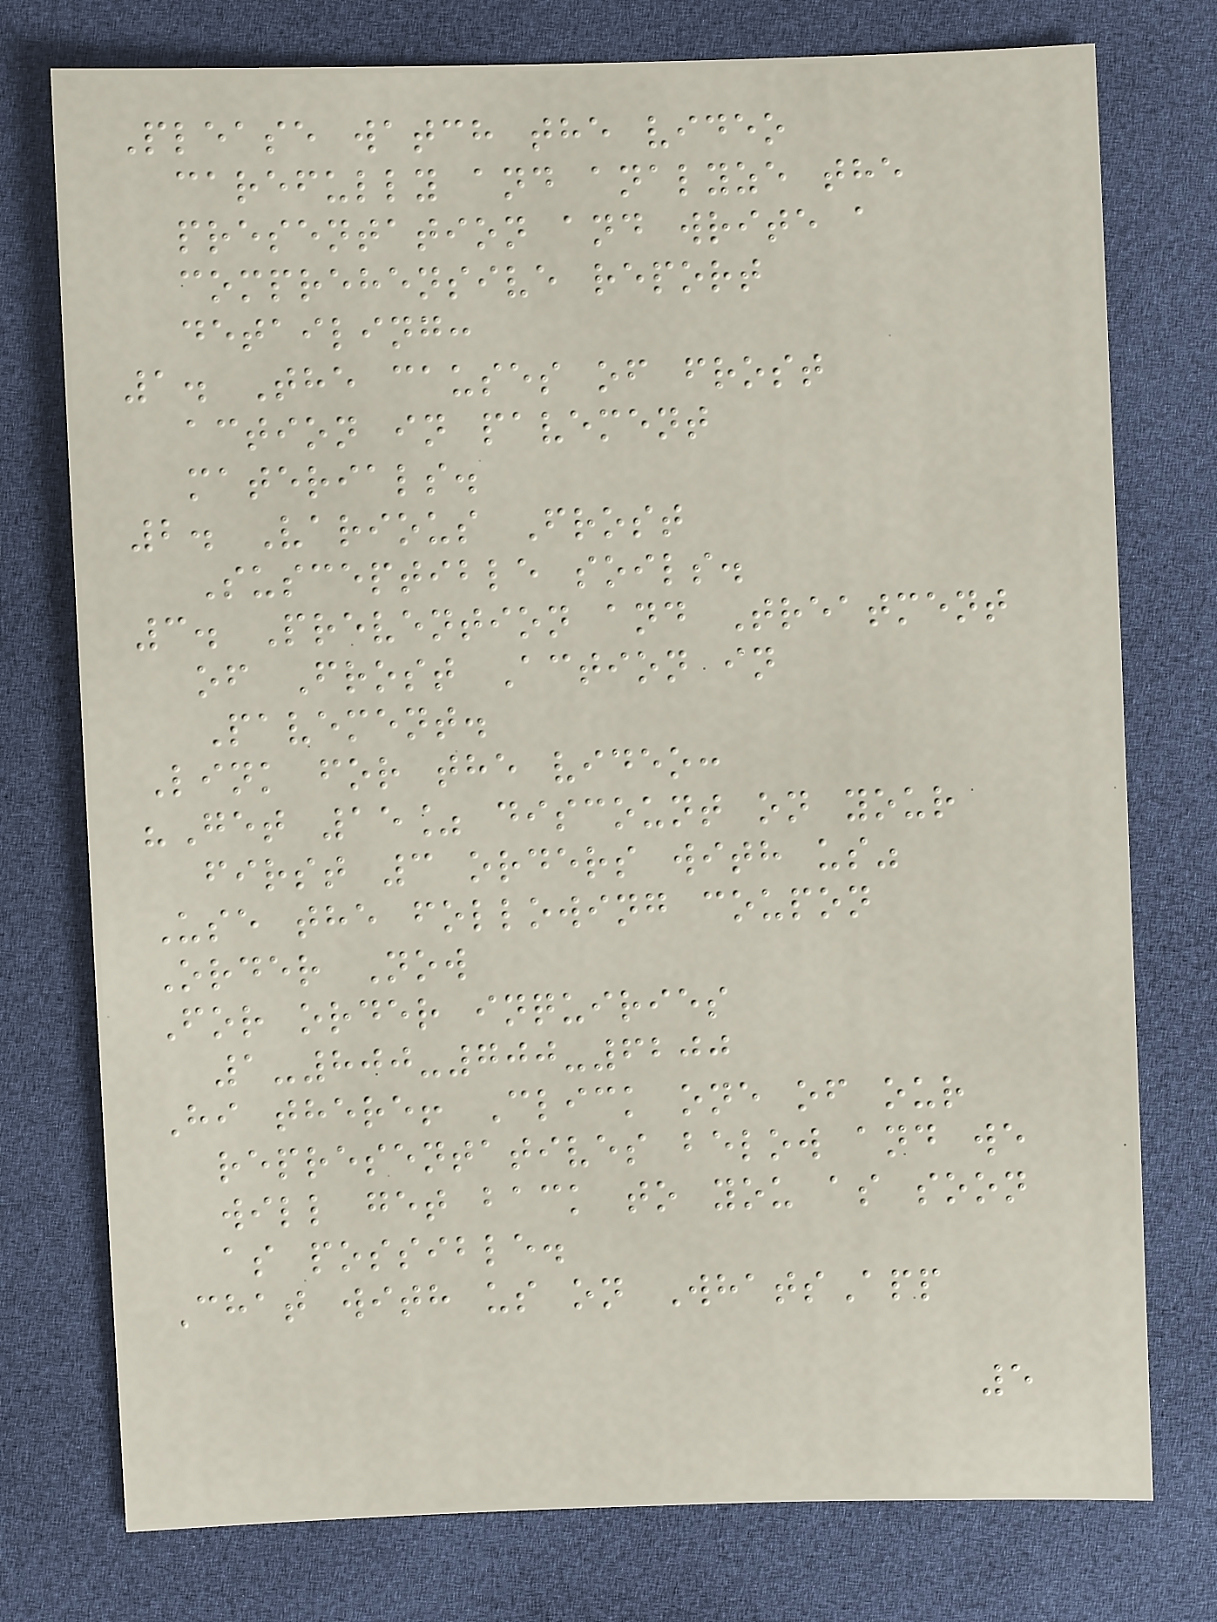Please watch the video
carefully and analyze the
presentation and write a
comprehensive report
detailing:
1. The causes of frost
action in pavement
materials.
2. Various Frost
Susceptible soils.
3. Prevention and Treatment
of Frost Action in
Pavement.
Link for the video:
"Get 15% discount on your
first 3 orders with us"
Use the following coupon
Order Now
For order inquiries
1-800-700-6200
Hi there! Click one of our
representatives below and we
will get back to you as soon
as possible.
Chat with us on WhatsApp
5
